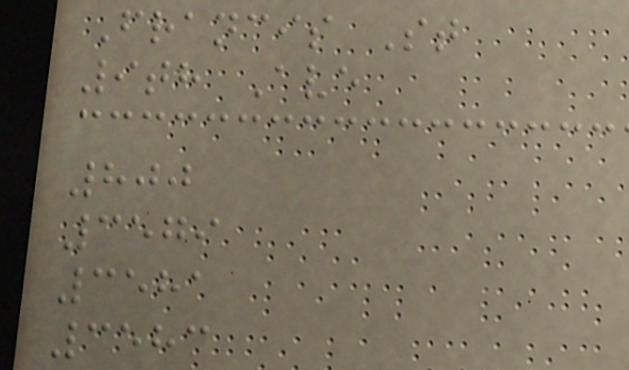Francis St
9th Ave
800
3579
3581
3583
